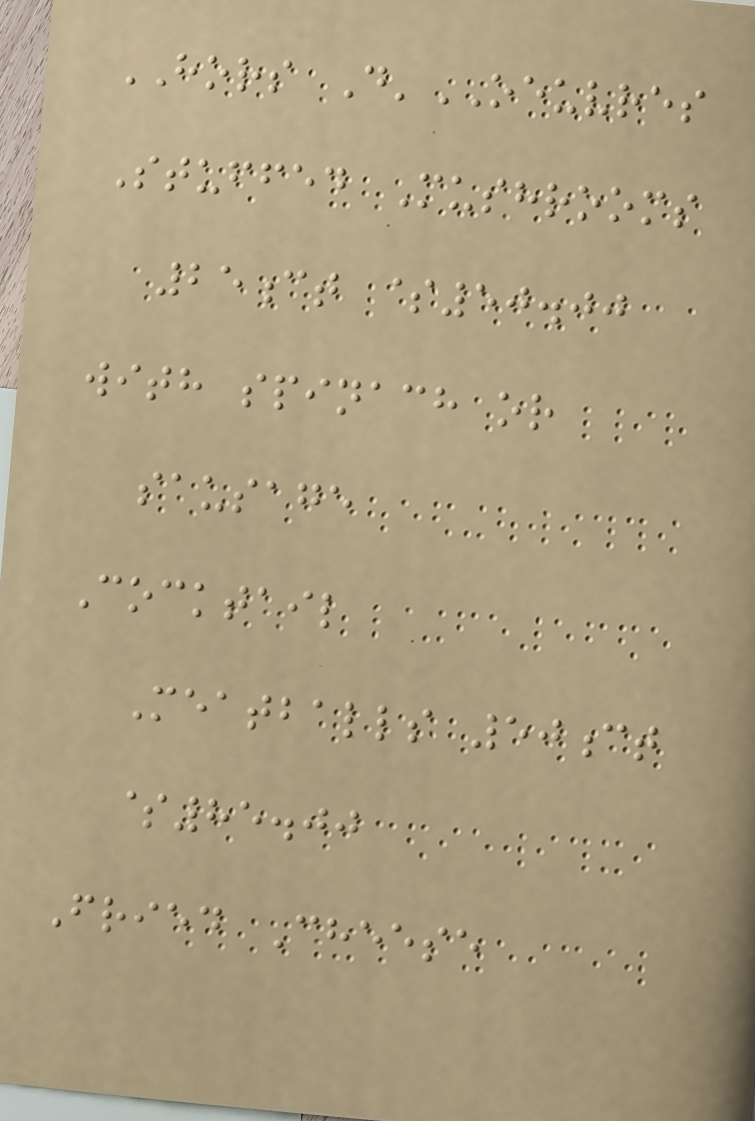HORS D'OEUVRES
Stuffed Mushrooms
25ct $50.00
with spinach or
sausage
Cocktail
Meatballs 50ct
$85.00
Fried Cheese
